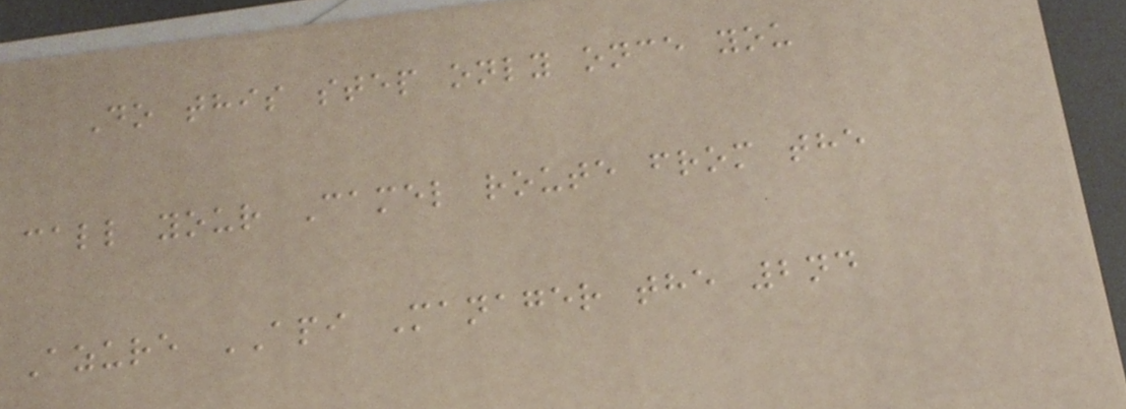Do this step only once you
call your Camel route from the
Azure API Manager the 2nd
